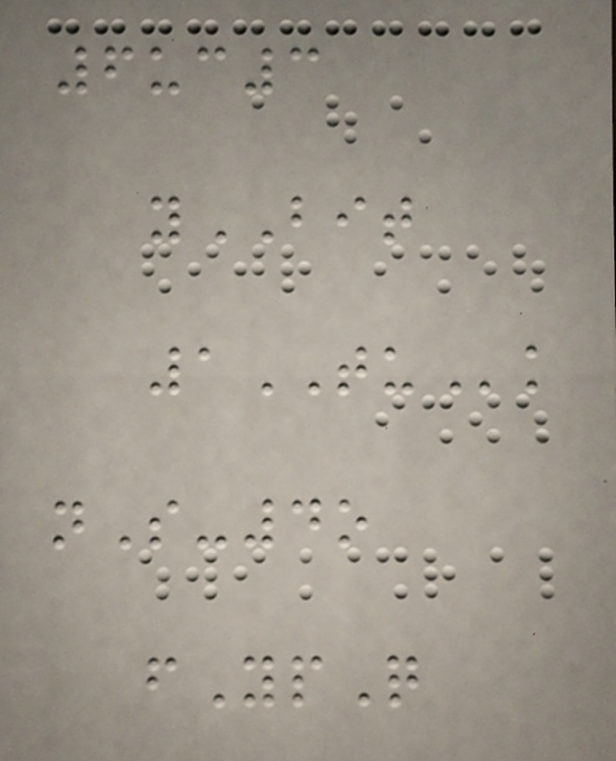6uc3
yBIT
1TUk
nS-4o
fYpQ
